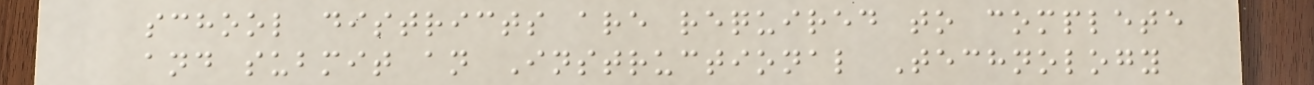school districts are required to complete
and submit an Instructional Technology
